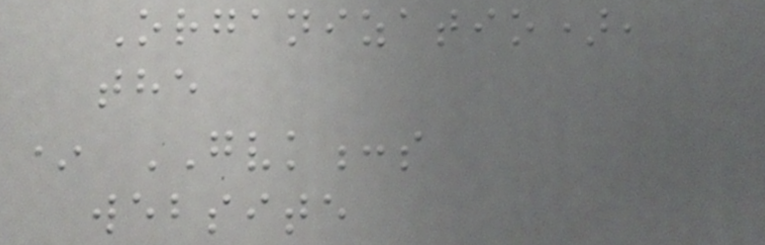Organizatio),
the
* GVK:s
website
